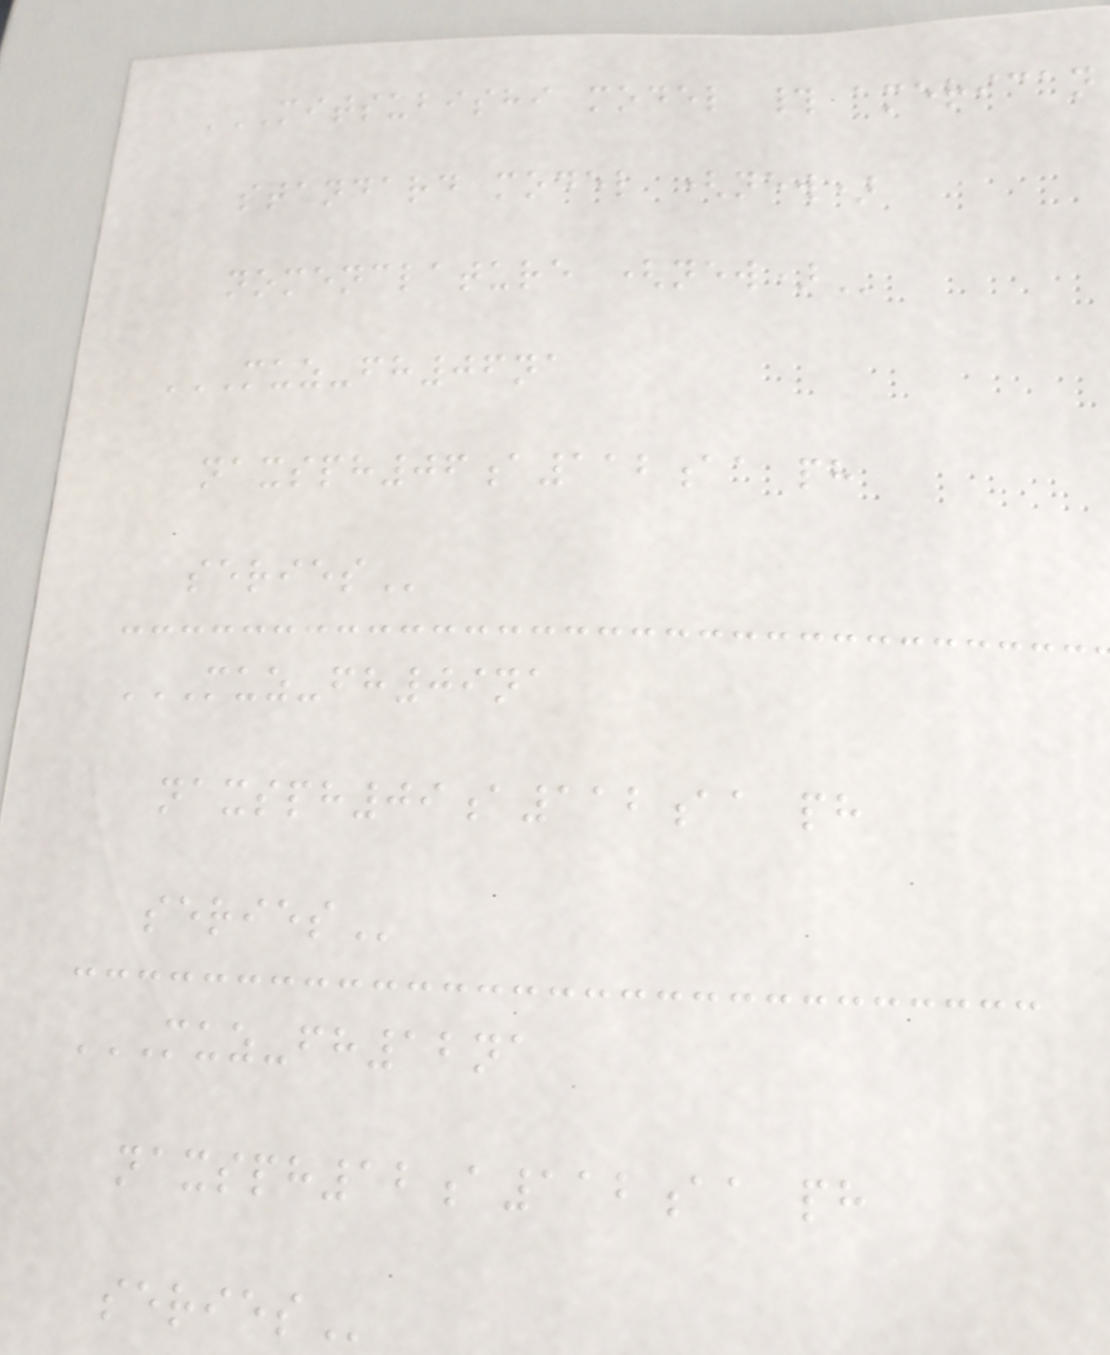MITSUBISHI MODEL # AMERICAN
STANDARD MODEL (NEW)
NOMENCLATURE (NEW)
MUZ-FH06NA
NAXSPH06A112AA PH
SERIES
MUZ-FH09NA
NAXSPH09A112AA PH
SERIES
MUZ-FH12NA
NAXSPH12A112AA PH
SERIES
